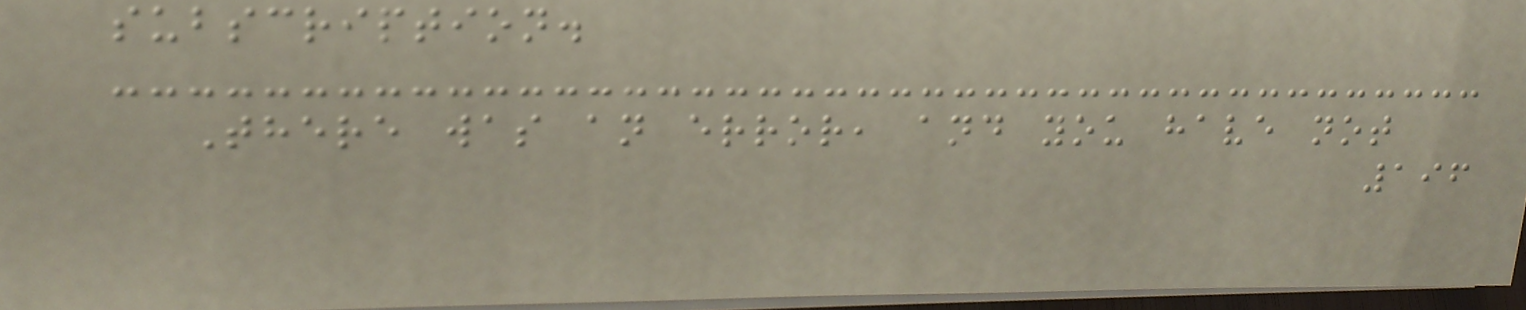subscription.
There was an error, and you have not
196
